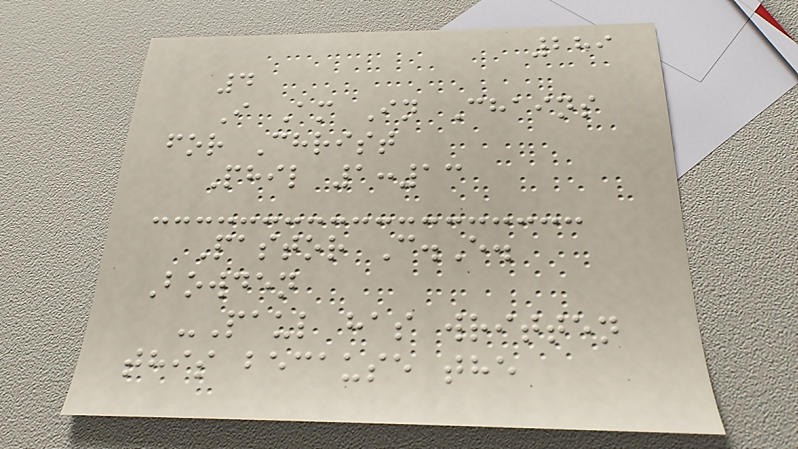289
4
I Am In Chains
for Christ
Phil 1:13
Pastor C.E.
Bowden
-Paul has written
this because the
